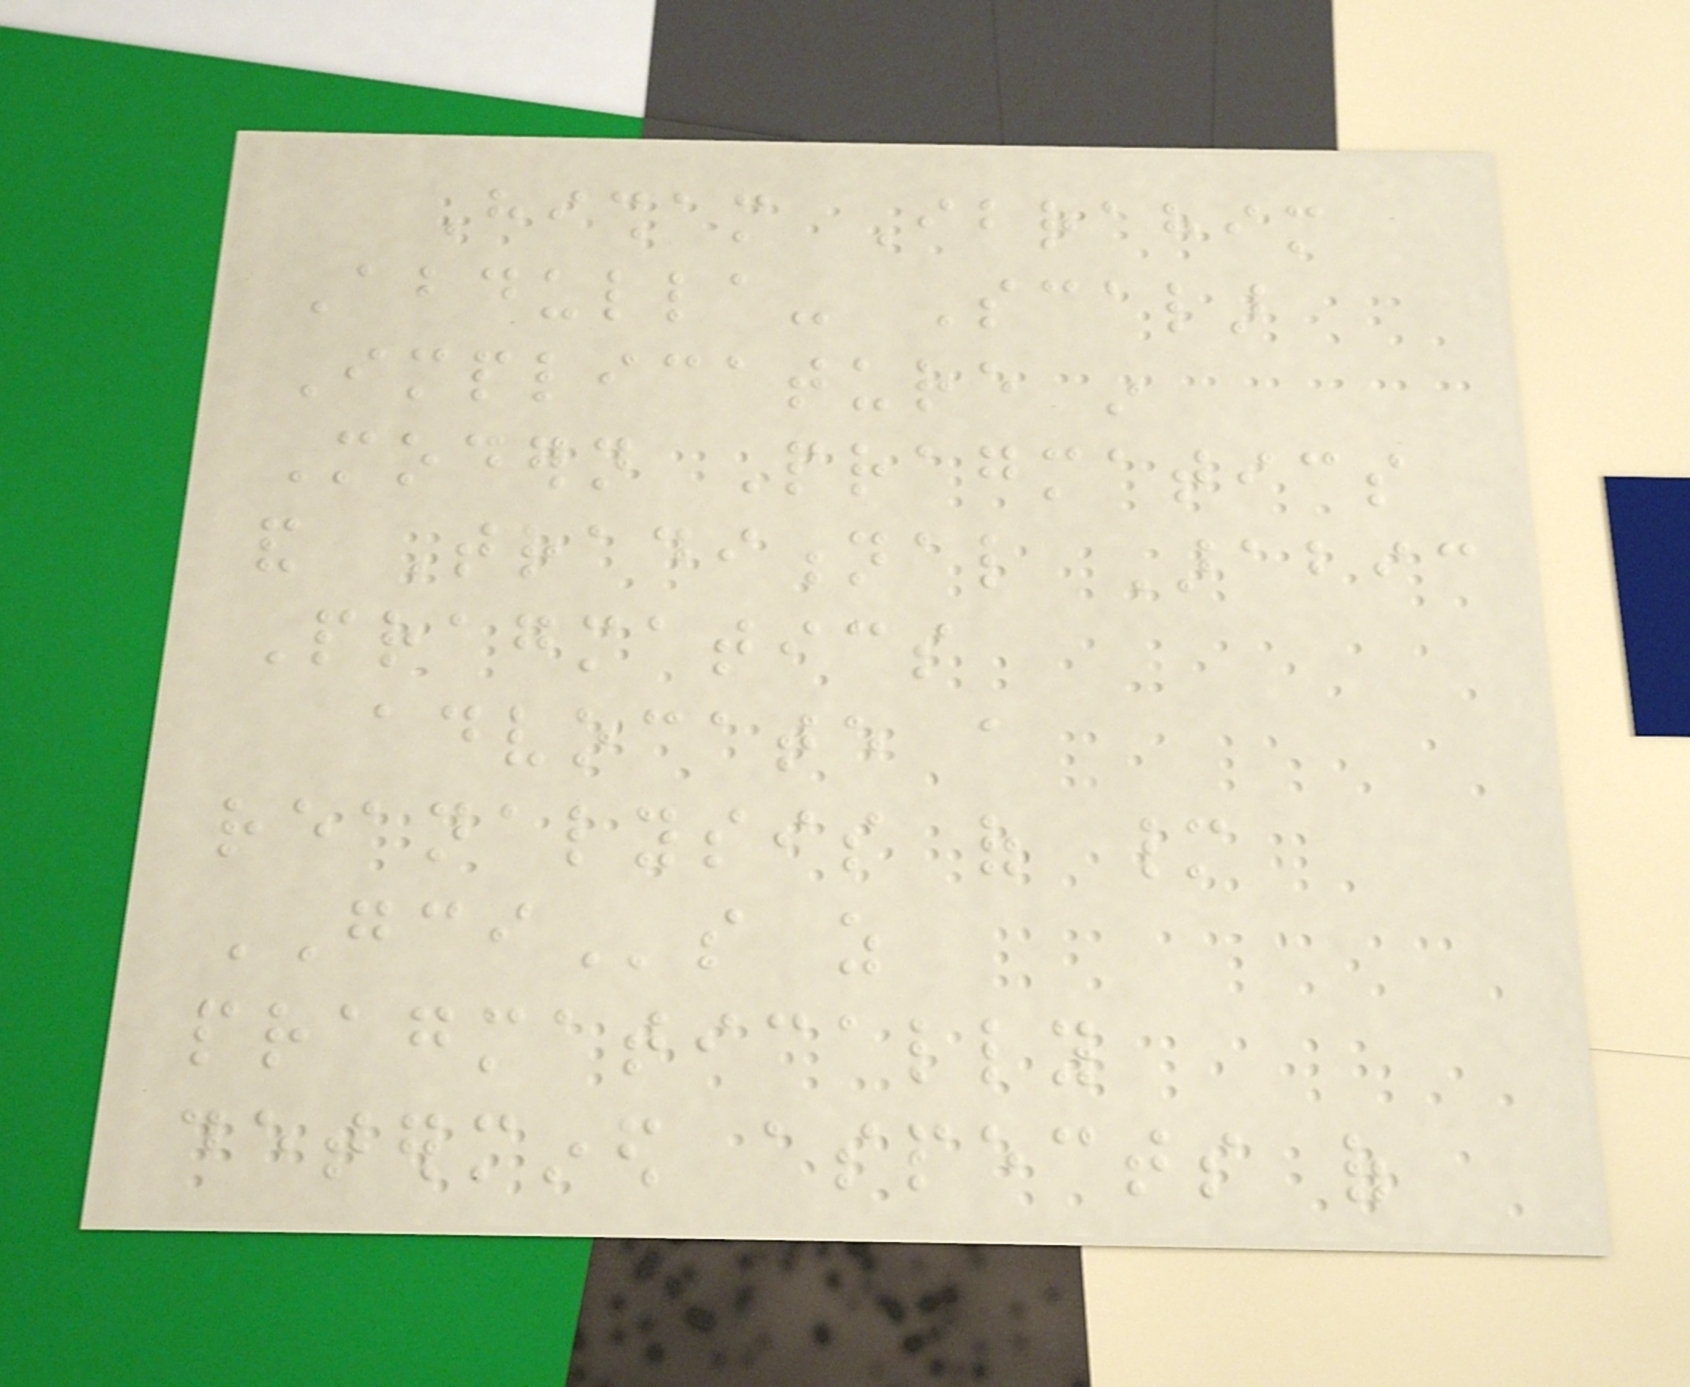Hisham Ibrahim
Abdulla- Scalar
Implicature in
Modern Pragmatics
and Traditional Arabic
Pragmatics
advocate a
reanalysis of many
GCIs as
pragmatically
determined aspects of
